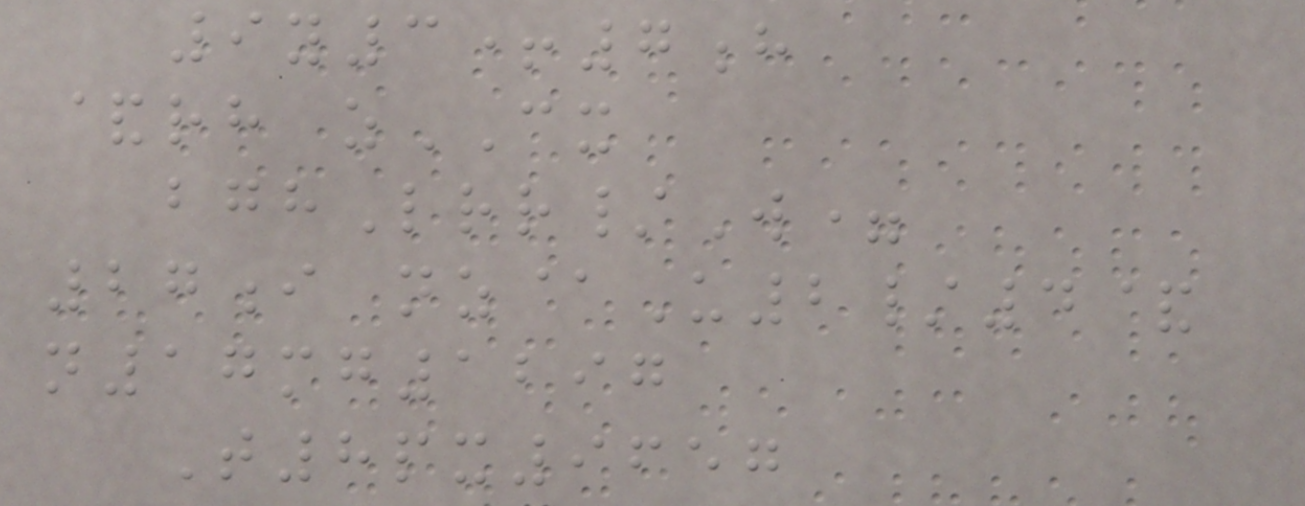9y3+7h
&rh zCX
bghLrr/W=
27i nz@U2/4&
n17mg1297
T8px9657
